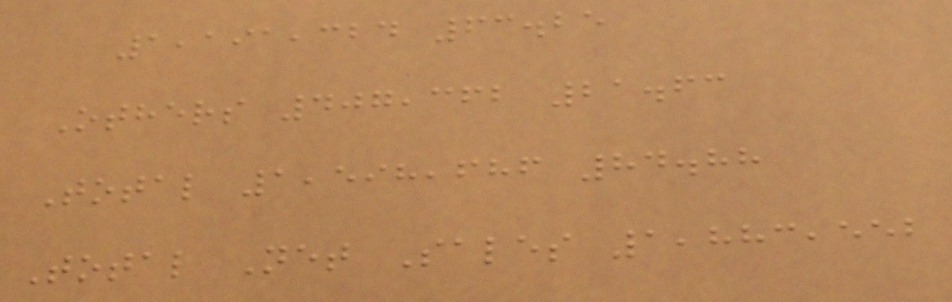1,191,324 63.25
Others 407,362 21.63
Total 1,598,686 84.88
Total Net Sales 1,883,552
